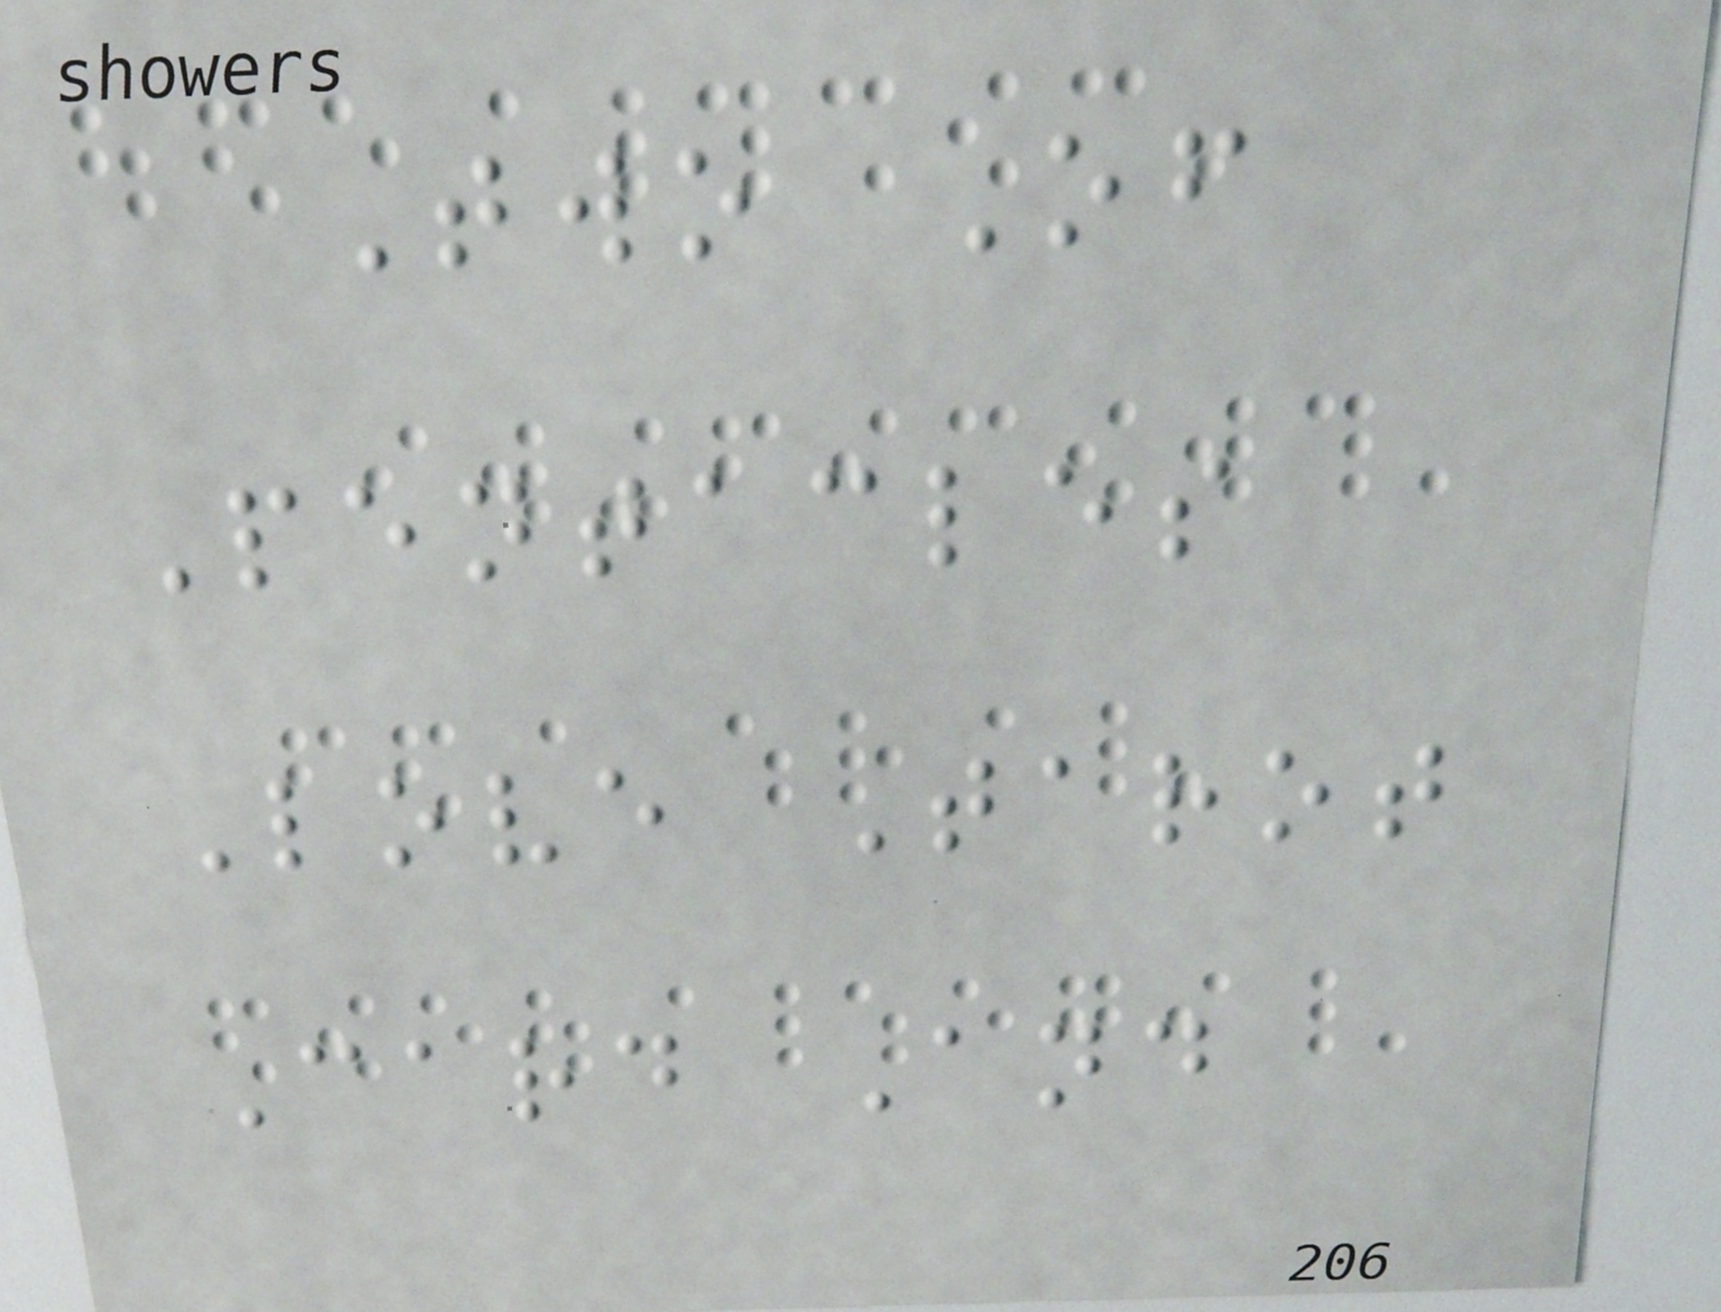Two Of
Pentacles
Love Tarot
Card And
